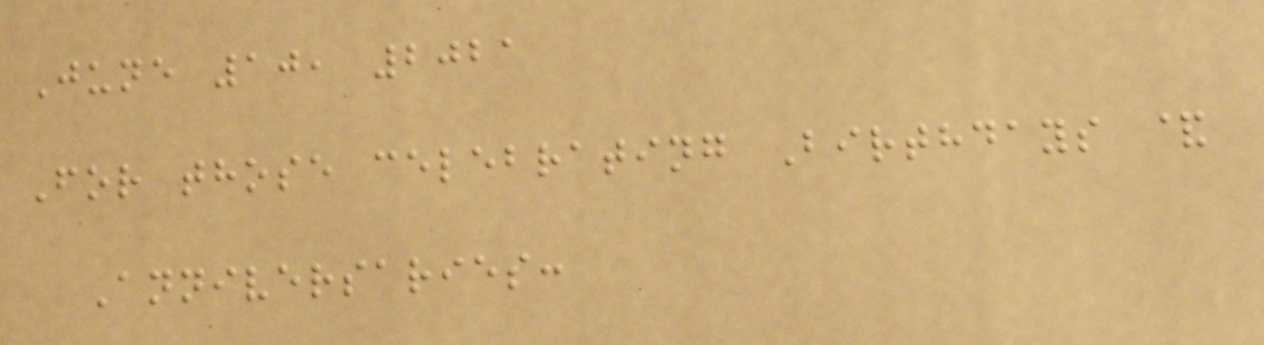June 10, 2021
For those celebrating Birthdays &
Anniversaries:
